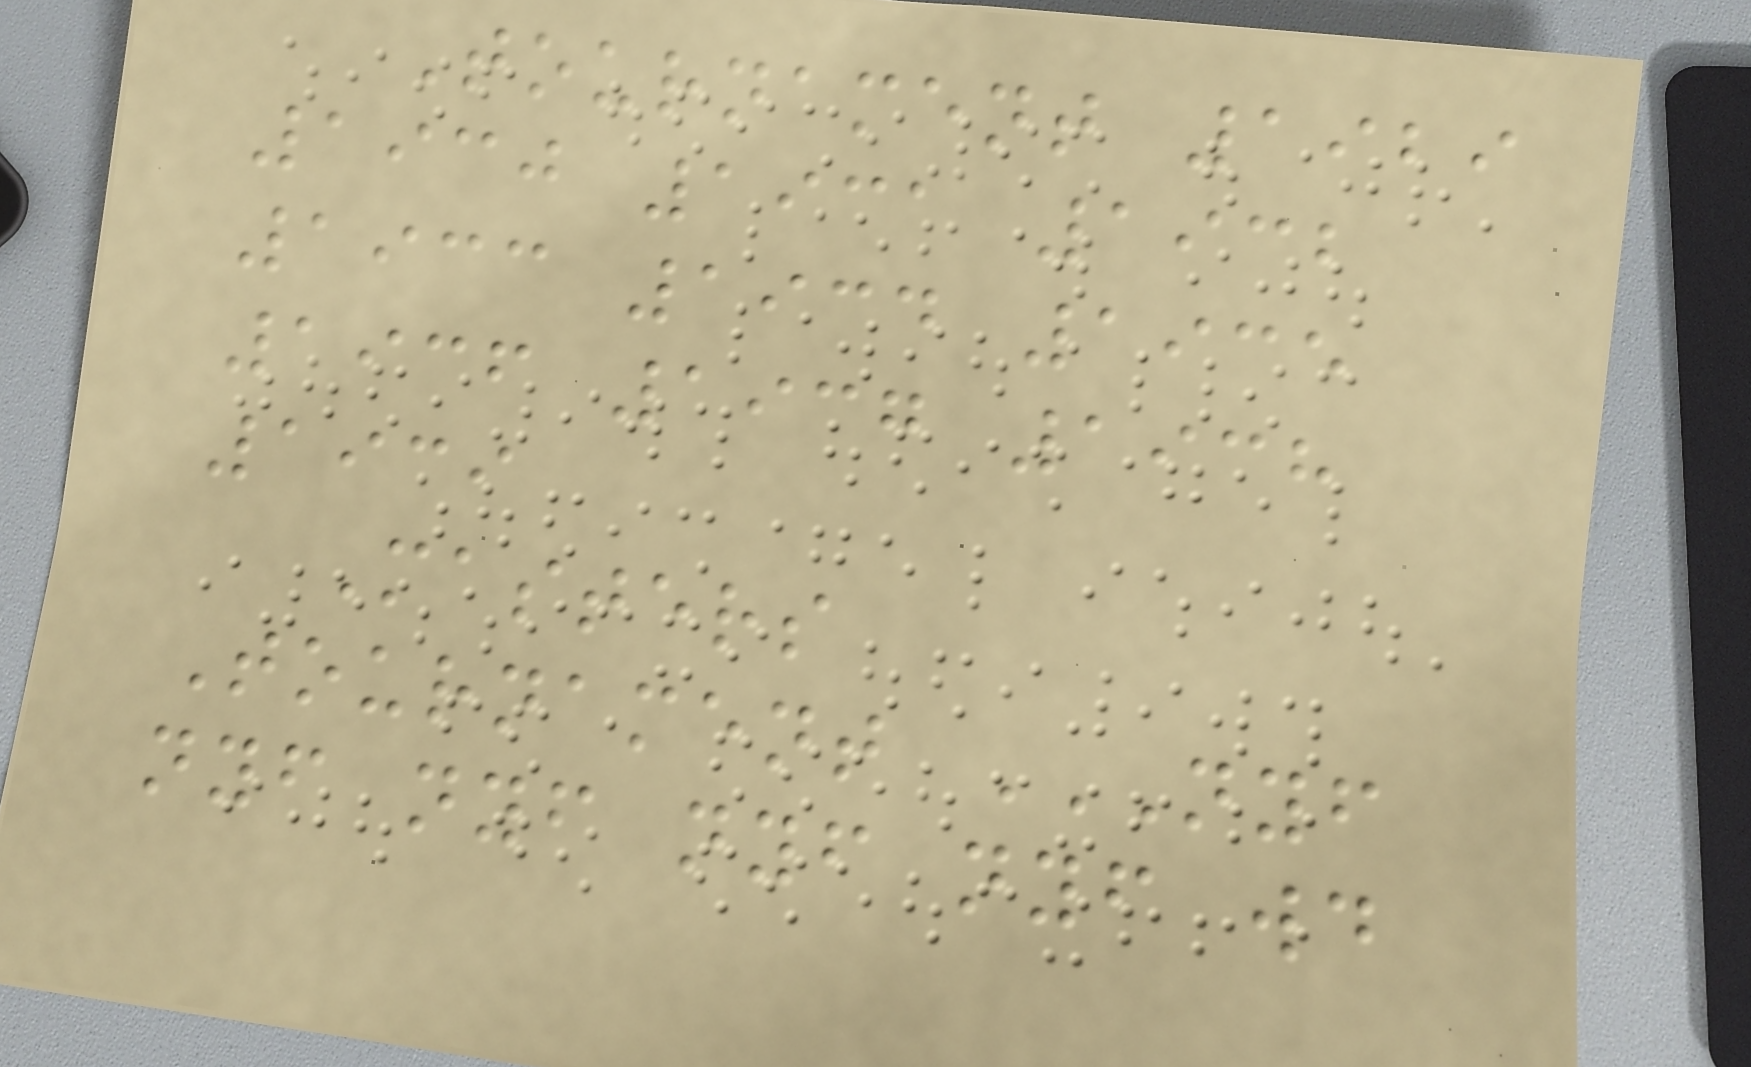Tournament 1929
1930 1931 1932
1933 1934 1935
1936 1937 1938
1939
Masters
Tournament NYF
NYF NYF NYF NYF WD
